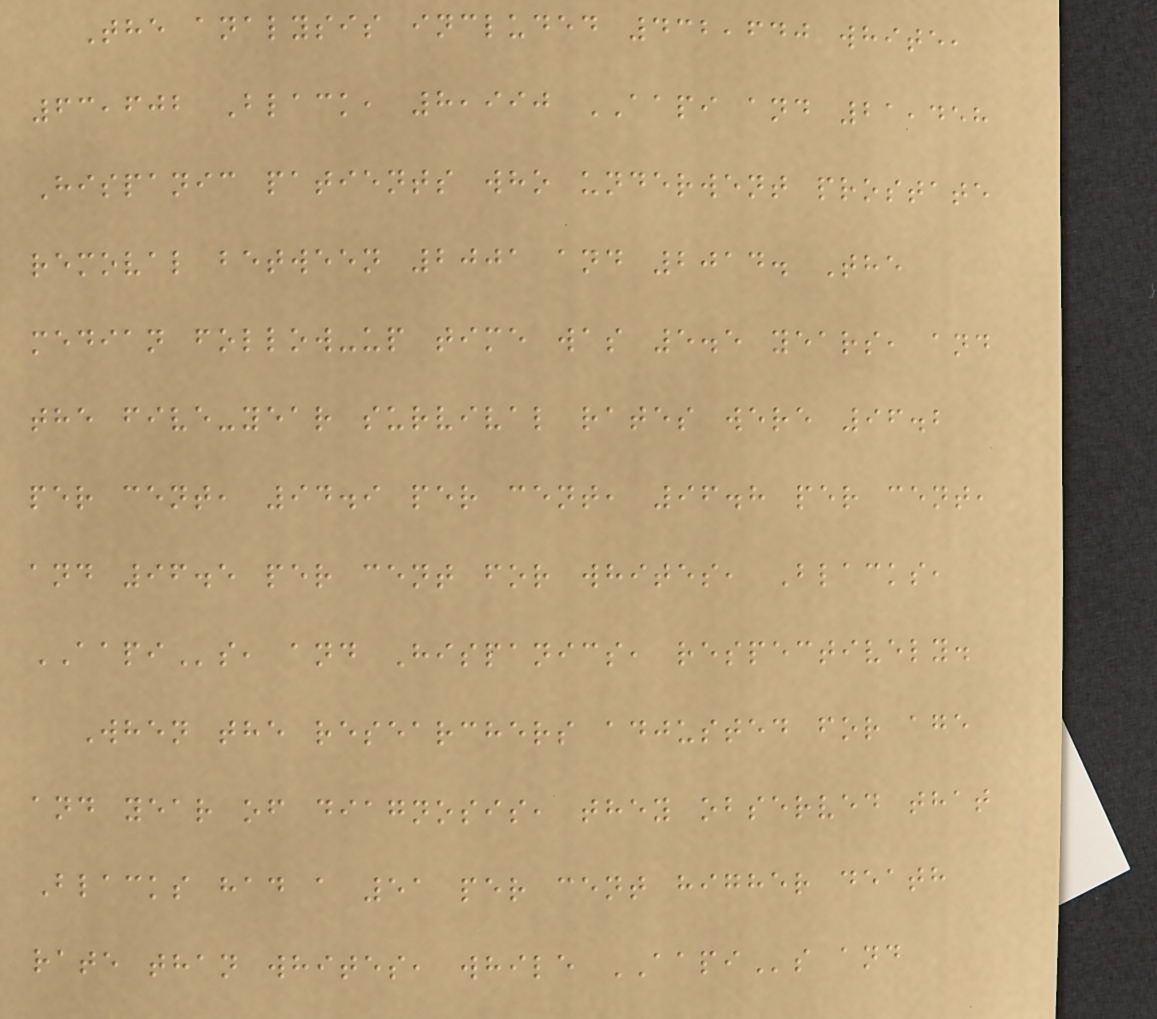The analysis included 432,640 white,
63,602 Black, 8,990 AAPI and 21,458
Hispanic patients who underwent prostate
removal between 2001 and 2014. The
median follow-up time was 5.5 years, and
the five-year survival rates were 96.2
per cent, 94.9 per cent, 96.8 per cent,
and 96.5 per cent for whites, Blacks,
AAPIs, and Hispanics, respectively.
When the researchers adjusted for age
and year of diagnosis, they observed that
Blacks had a 51 per cent higher death
rate than whites, while AAPIs and
